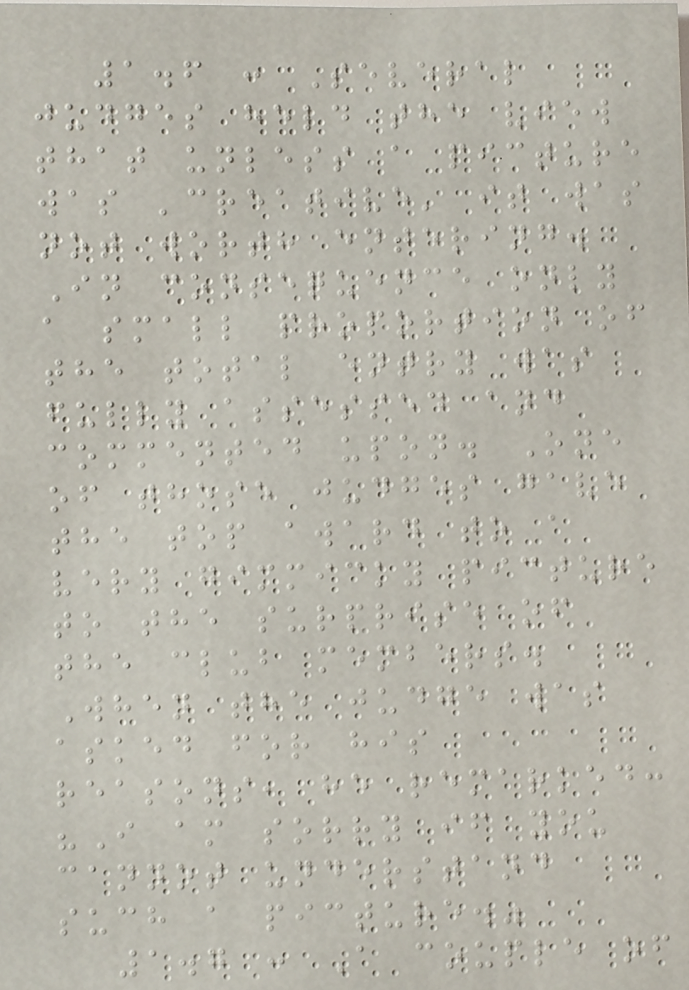1.6 : Several
judges held the view
that unless a picture
was 'creative' it was
not worth entering.
In consequence only
a small proportion of
the total entry was
fully assessed and
commented upon. One
of those judges gave
the top award to a
very gimmicky picture
to the surprise of
the club members.
When the judge was
asked for his
reasons, he remarked:
"I am sorry if you
cannot understand
such a picture."
1.7 : A couple of
